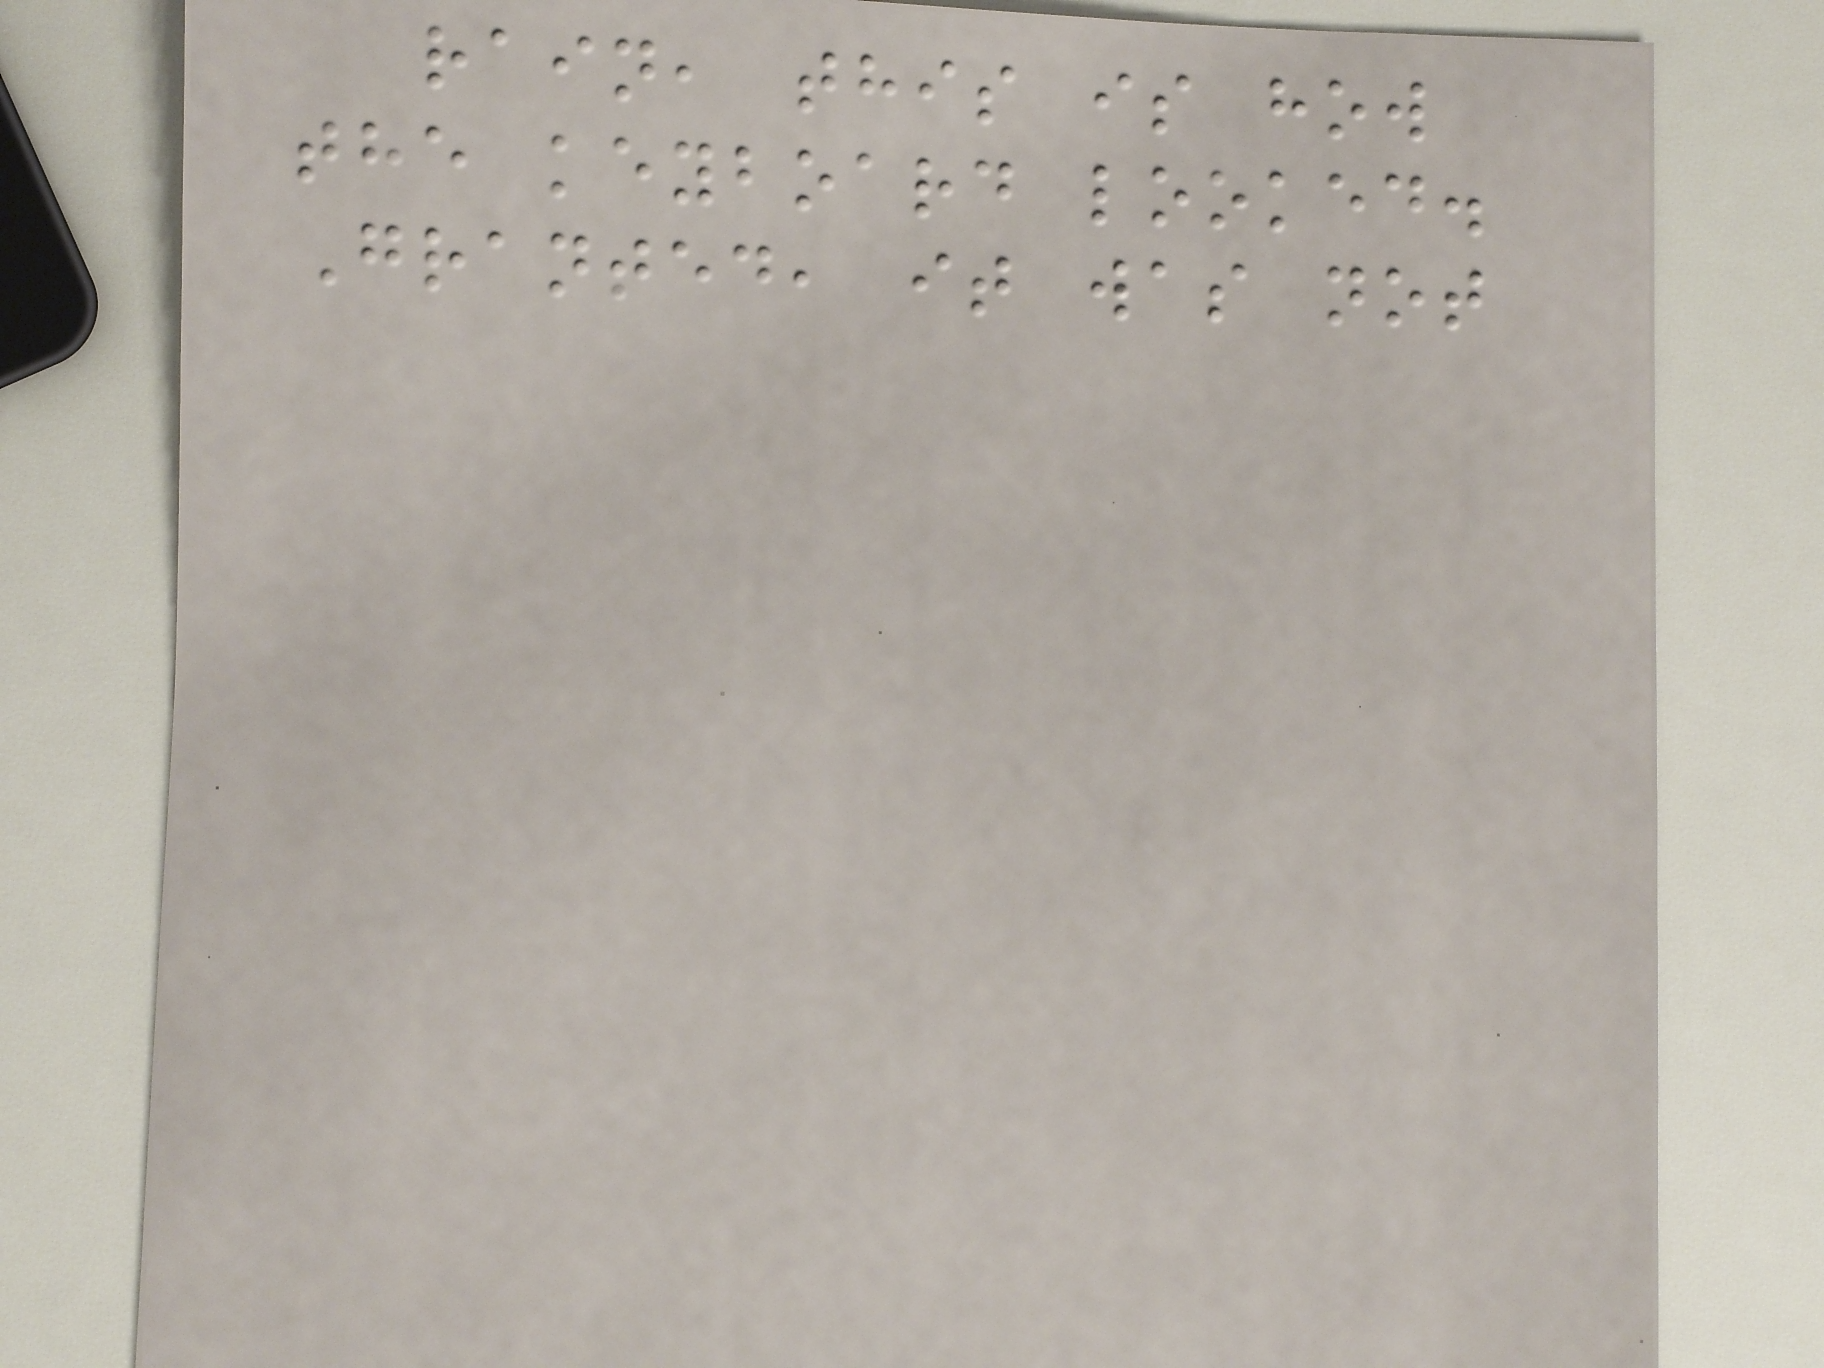rain, this is how
the keyboard looked.
Granted, it was not
